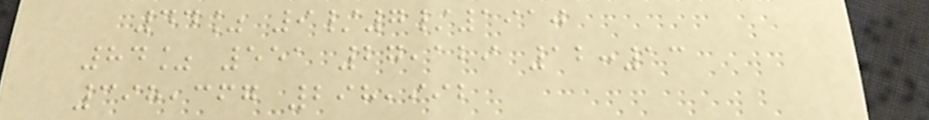44% 9/7/1910
84% 551 27,129 12:13
398,367 298,992
